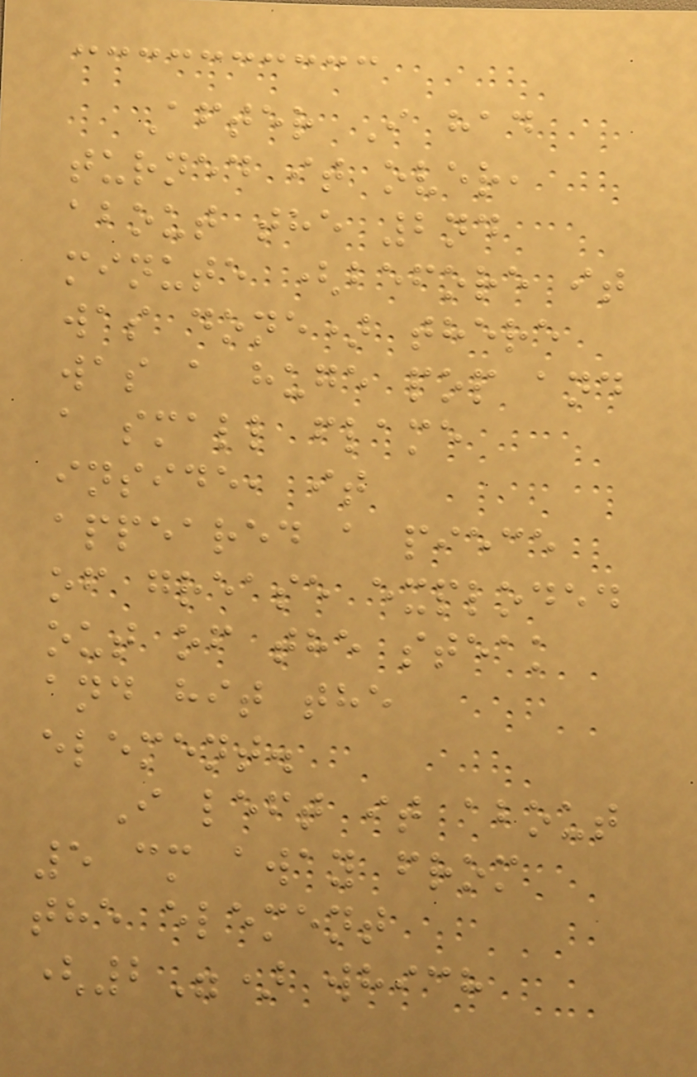After I had
turned it over,
about the 2nd
minute (before it
was done) there
was a huge pop and
a small flame
inside, it
appeared a piece
of grease exploded
out of the steak
and hit the
element.
I left it about
5 cm away from
the element
(2") which
